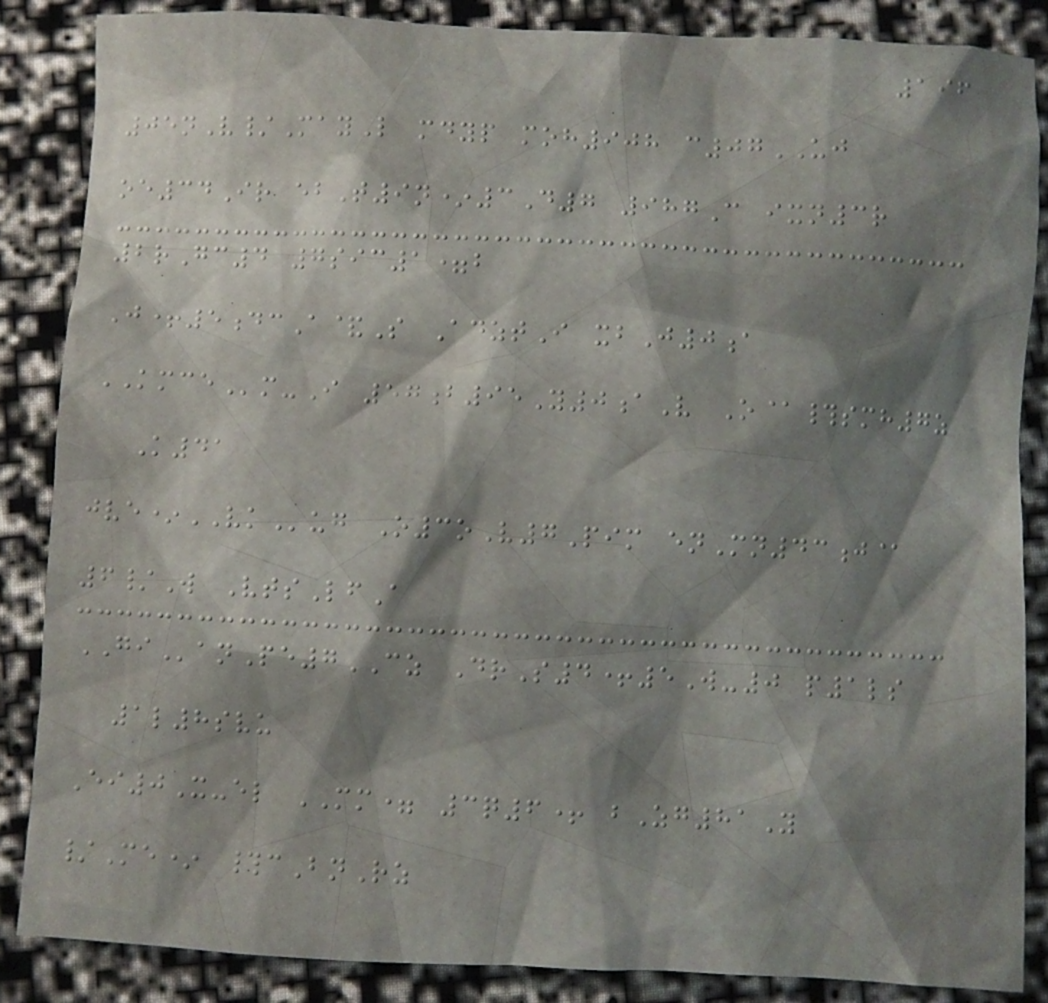196
05nV/MayL mdyp moh908 c07UJ
oe34Ir ebT9n*3D7 987C ixn3r
2rGc4 7sic1=b
J+5dcA&S AdztI xbJ0a
KMCEm-I 57b95Y0aV O@#smh7z
K41
jve*VKug O3oV7Pim enMn43j@
6/W VtsLfA
GIanPe7CZ DrS4+5W-0 p1ls
1l8svu
Ei0X-el MM= 3q6+ bZg81Y
/Me* #cBnRz
